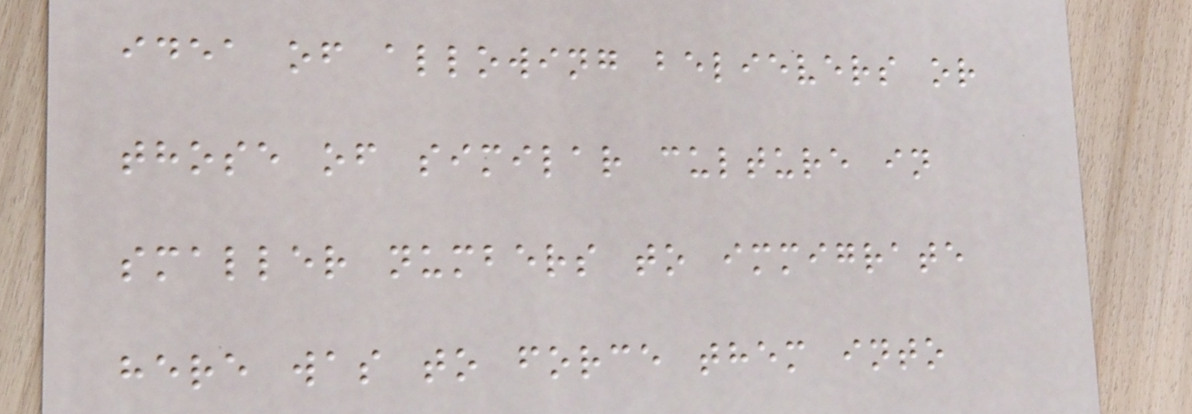idea of allowing believers or
those of similar culture in
smaller numbers to immigrate
here was to force them into
